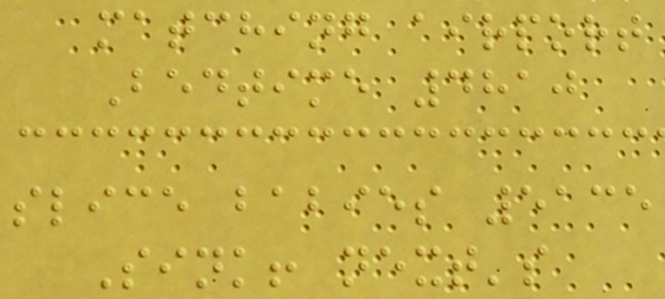matching airport
Bedtime 4810
slice babies 5135
Sink! next's
